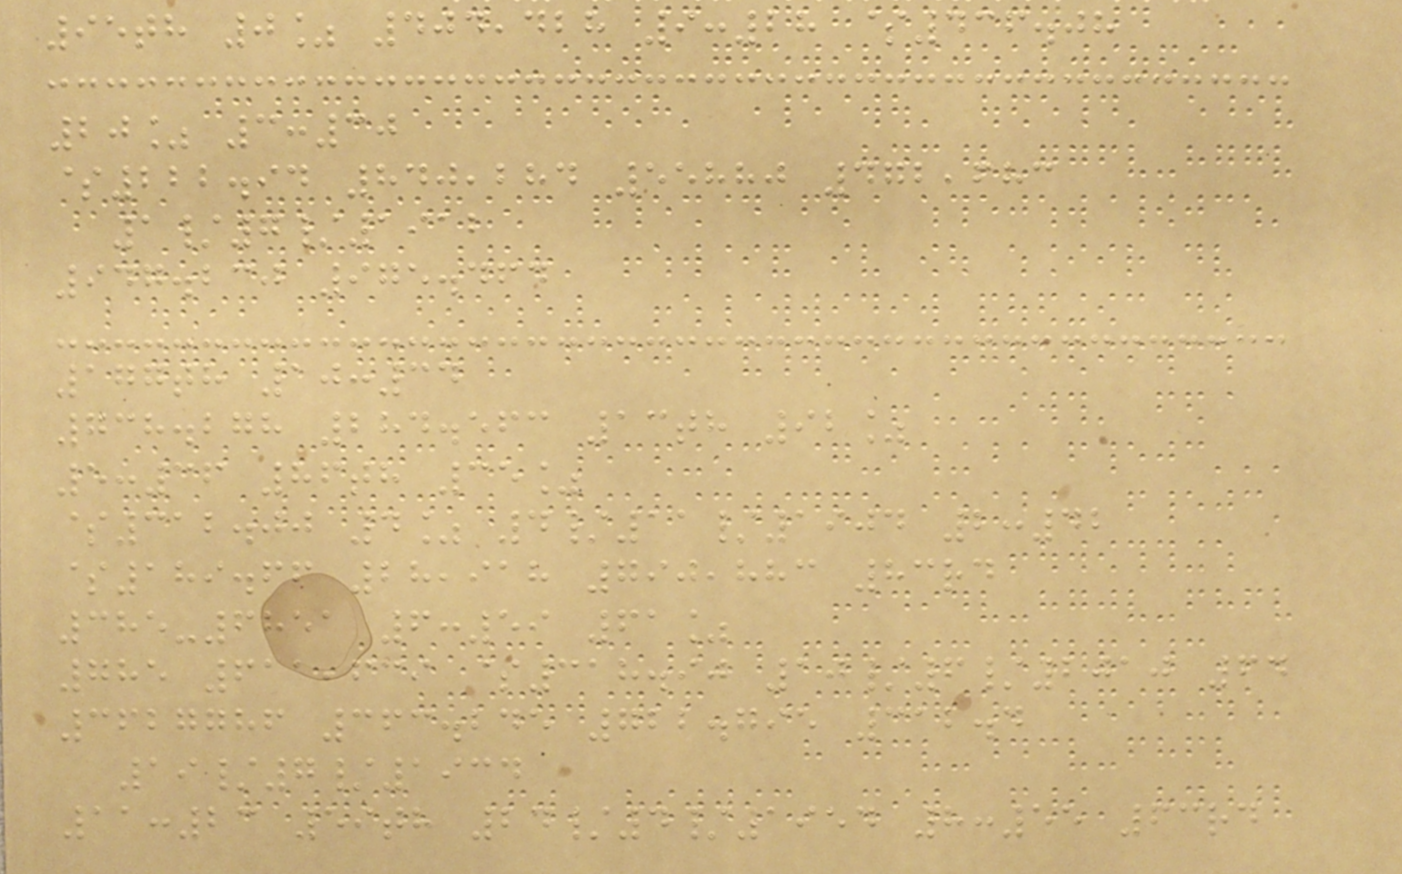95th 0% 404,428 9:28 $436.08
20% 3:30
$222.94 840,284 55880 472,683
1/7/1912
947.230 975.464
177th 10:34
738.278 284.563 13th 92%
5:36 86th 35%
$312.00 4% 4/11/1904 2:42
$189.66 28,918 790,883 83rd
385-6851 6:59 61%
785 611,639 $318.90 10/6/2010 64
3627786 363.245 722.795 312.4
19/7/1934
11:23 59th 24/4/1954 8:55 63rd
